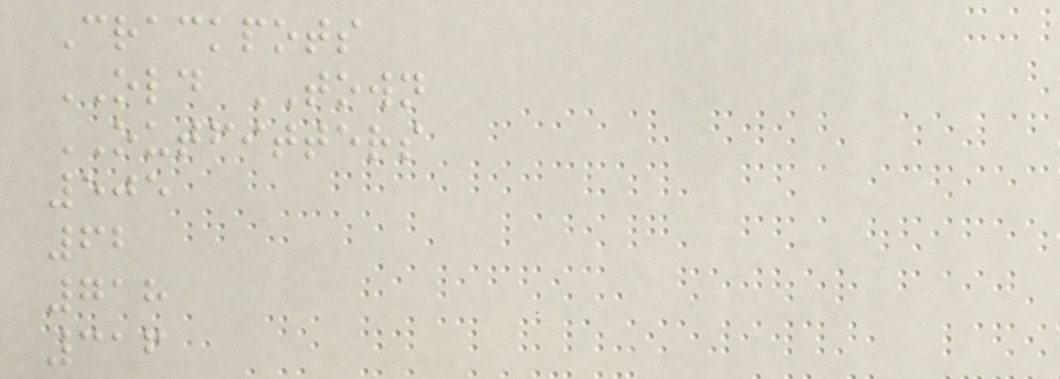Crackpots
OLD TOWN
OUTFITTERS
505
62
718
316
